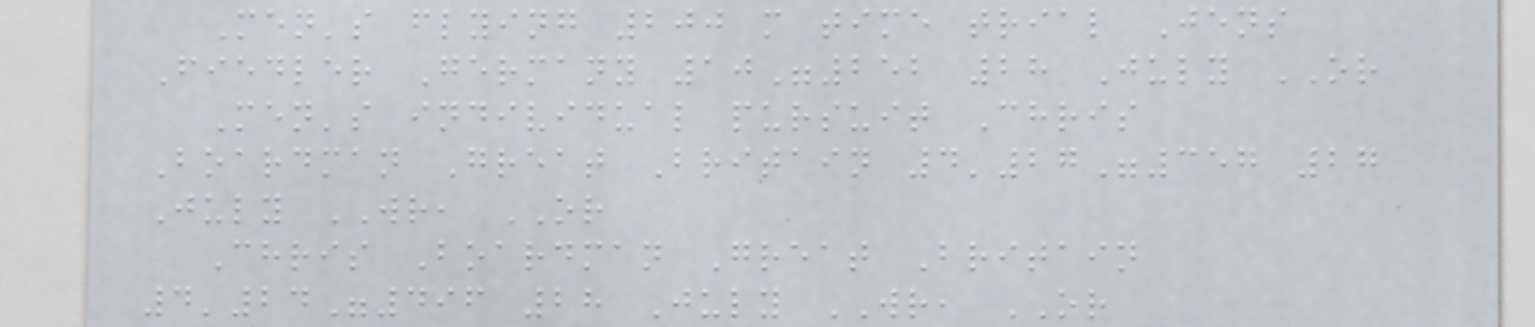Men's flying 200 m time trial Jens
Fiedler Germany 10"252 28 July OR
Men's individual pursuit Chris
Boardman Great Britain 4'27"357 27
July WR, OR
Chris Boardman Great Britain
4'24"496 28 July WR, OR
